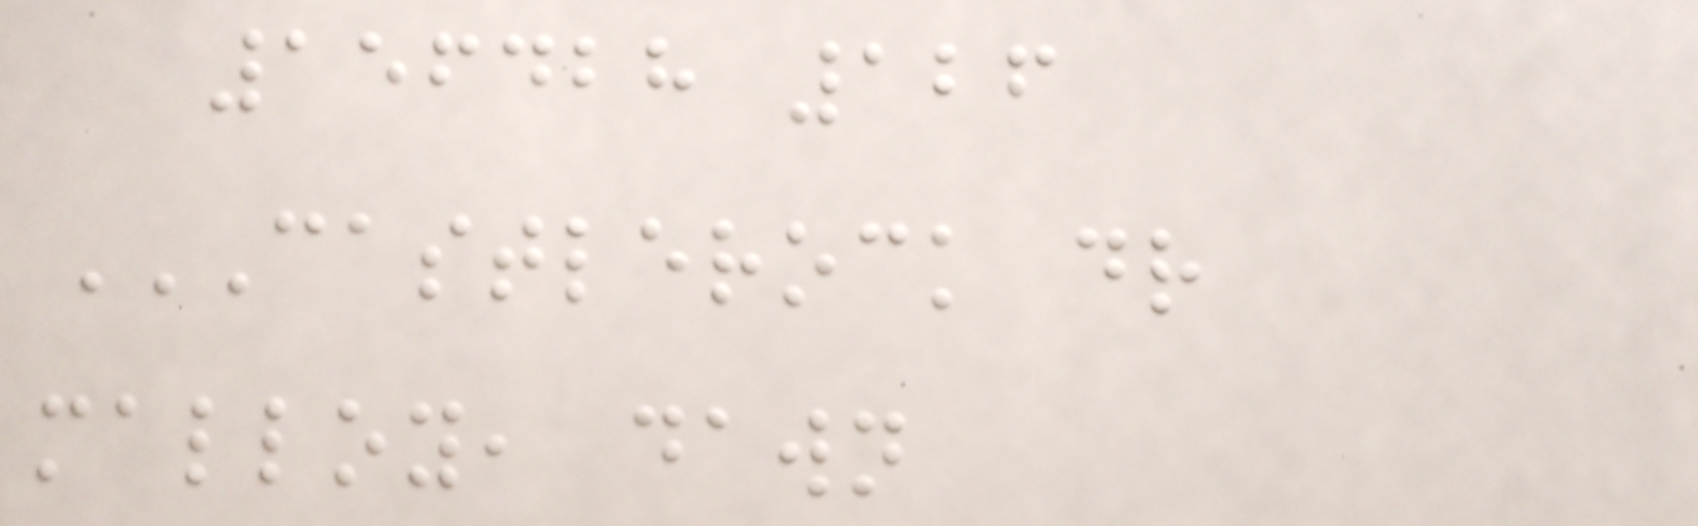156428 126
CASTLEROCK DR
MALLOY, DAWN
